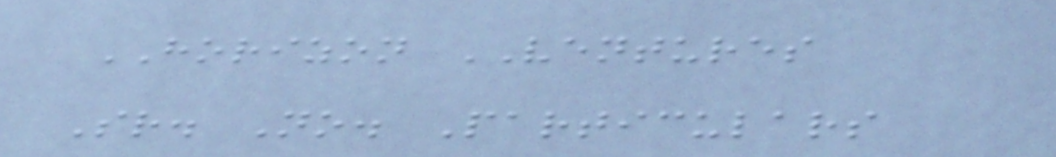HORIZON VENTURES
Sr. No. Particulars
